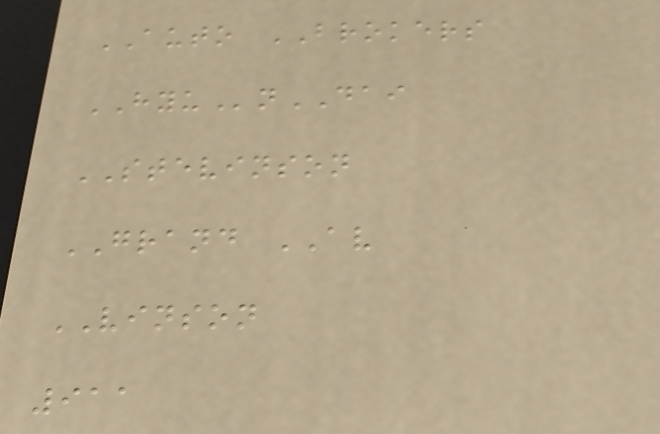AUTO BROKERS
HYUnDAI
STEVINSON
GRAND AV
VINSON
911
